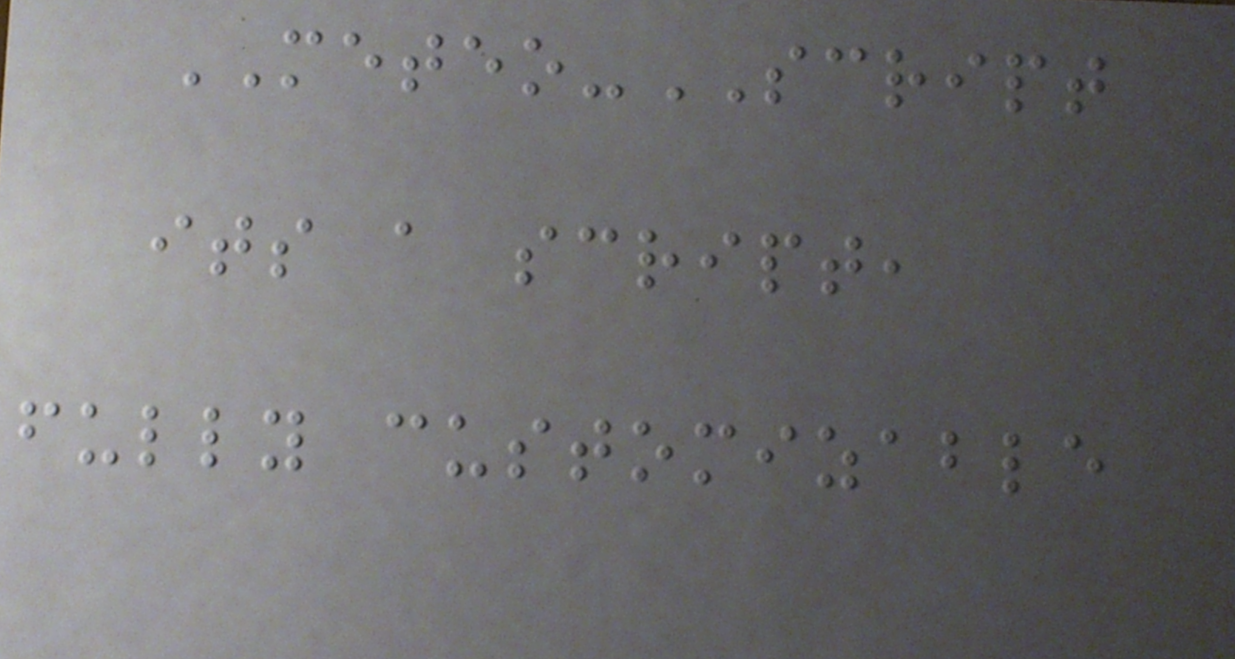METEO-SCRIPT
its a script,
fully customizable
